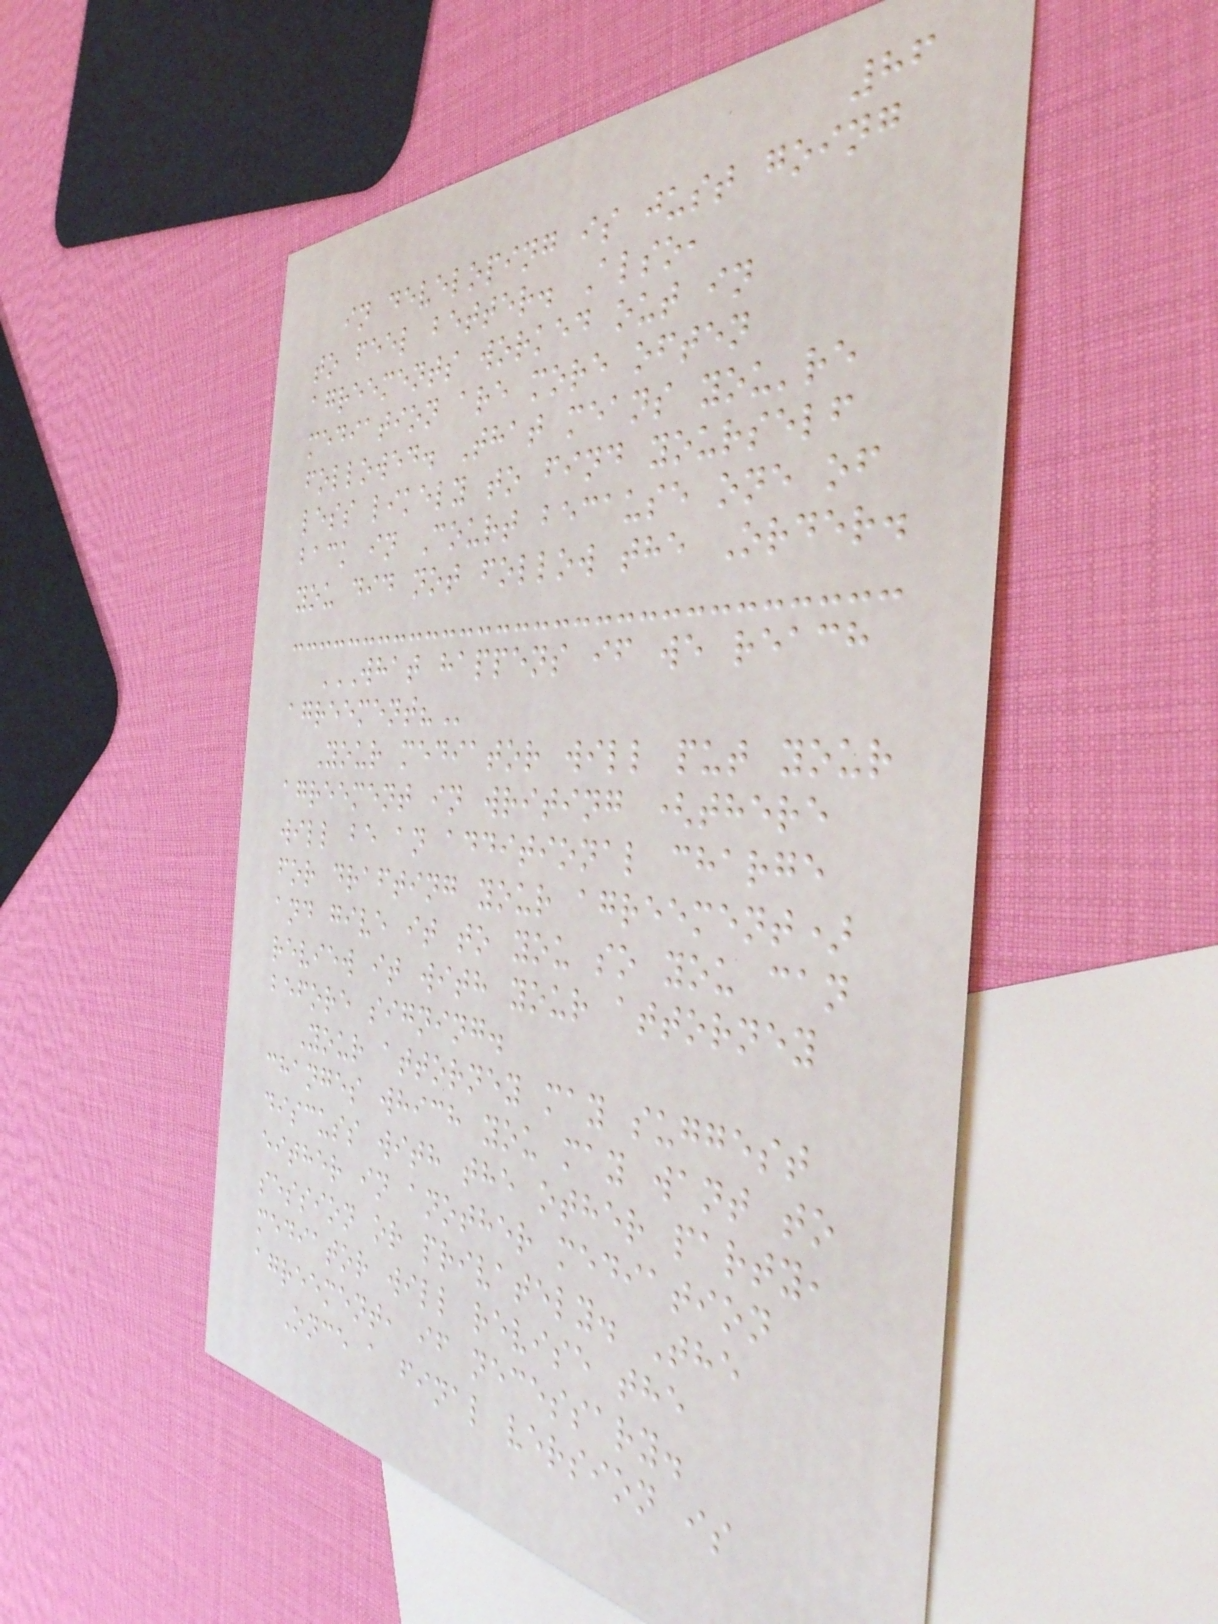86
in developing is just going
to feel better. Also,
agreements worked out in
mediation are more often
followed. That means you're
less likely to find yourself
back in Court because one of
you did not follow the Order.
WHAT HAPPENS IF WE REACH
AGREEMENT?
Your mediator will put your
agreement in writing (there
will be an additional charge
for drafting your agreement)
and give it to you so you can
review it with your attorney
before signing.
Your attorney may suggest
changes which you may want to
discuss with the other party,
either in another mediation
session or privately. The
mediator will revise the
agreement, if necessary.
Once a final version is
